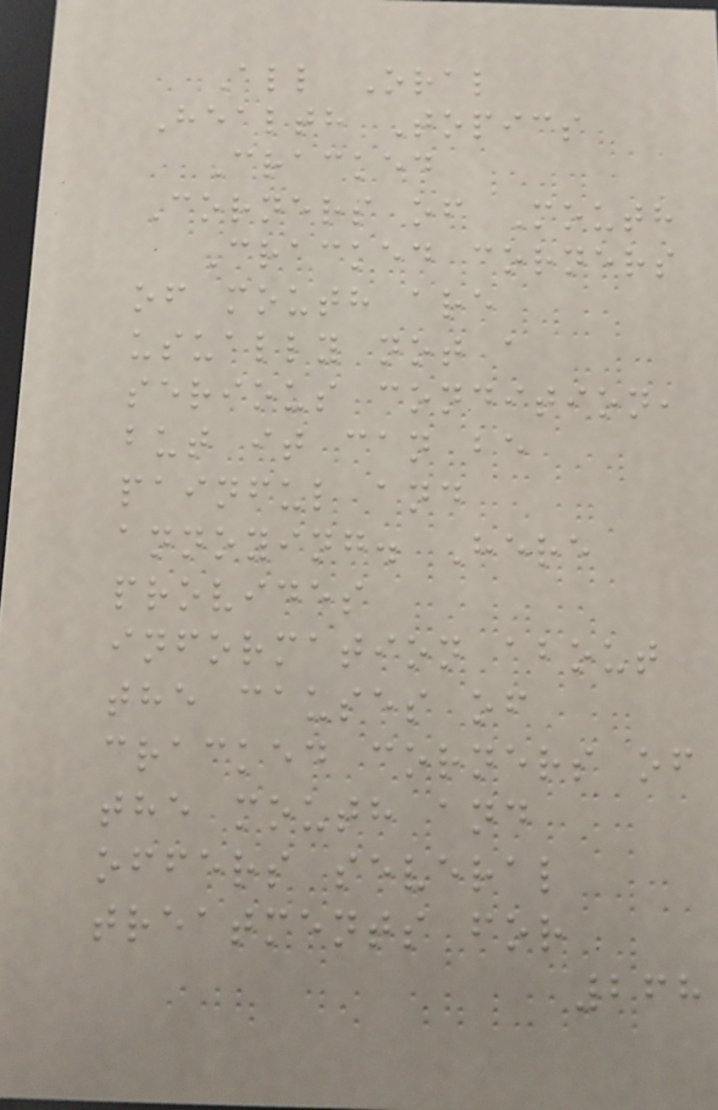All Oral
Health Topics
Cracked
Corners of Mouth
Cracked corners
of mouth are
usually not a
serious condition,
but it can be
painful and
annoying. Here
provides
information about
the causes of
cracked corners of
the mouth and
offers several
treatments for
268
